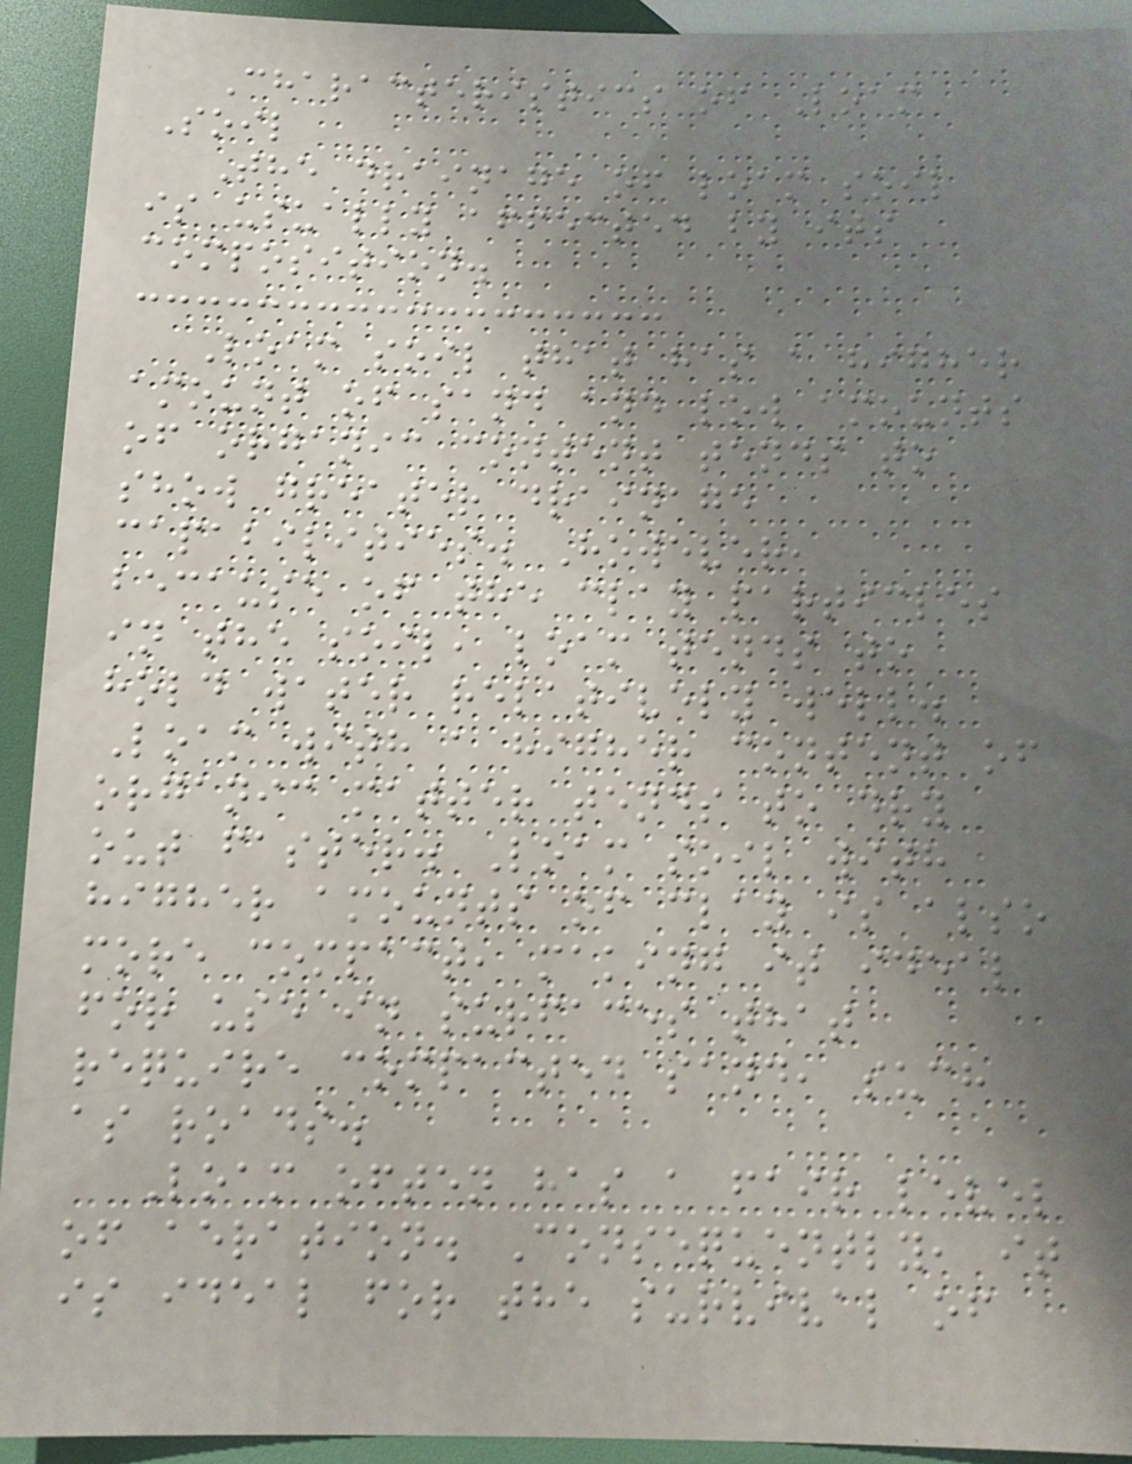Characteristics of Loam
Soil
The drainage of loam soil
is usually affected by its
composition.
Loam soil that has a higher
amount of sand and low amounts
of organic content tends to
show greater drainage
capabilities. However,
because of the clay particles
in the soil, loam tends to
hold water relatively well.
Loam with a higher content of
organic matter tends to dry
out faster. Loam soil with
higher amounts of clay is also
more compact, making it ideal
for use in surfaces that
require compacted sand, such
as roads.
Loam often has a fair level
of aeration. Consequently, it
is ideal for the survival of
